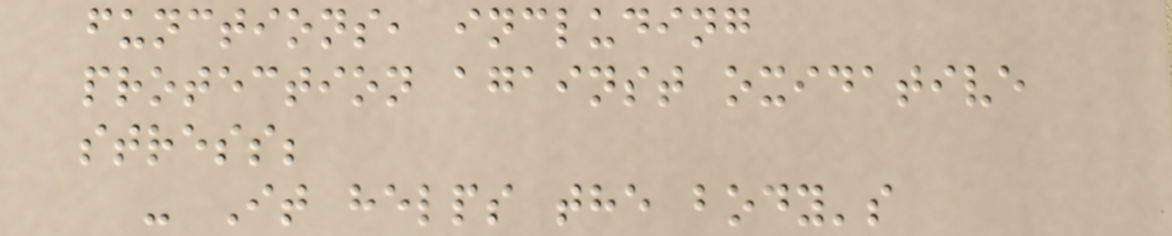functions, including
protection against oxidative
stress;
- It helps the body's
